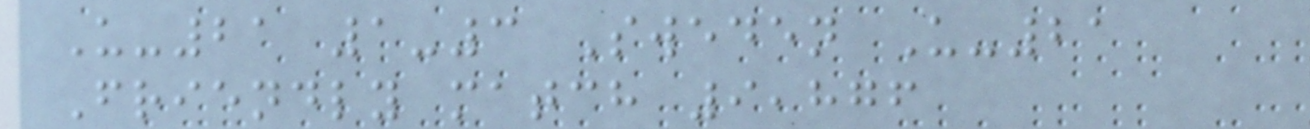U-21 1-3 Sweden U-21
Friendly match 9,876
